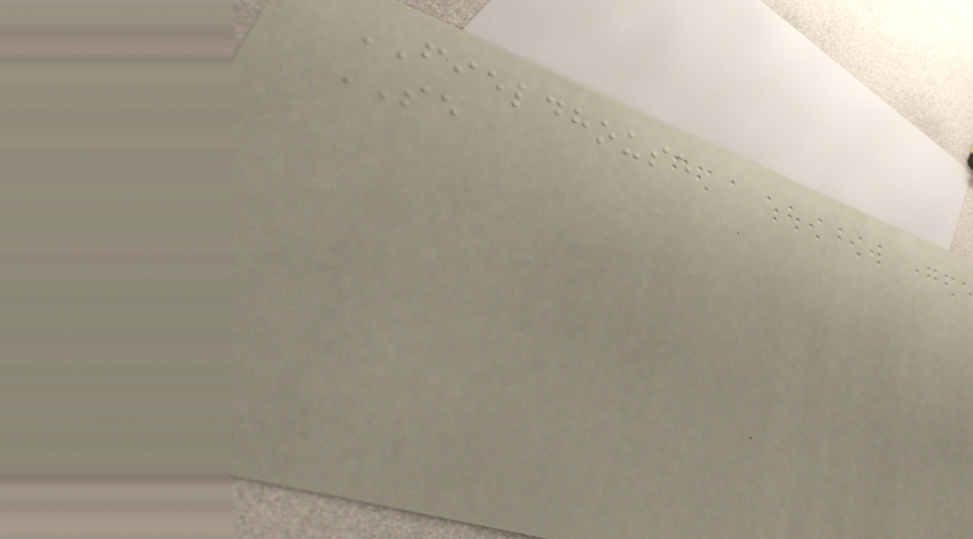FIELDHOUSE
SE
